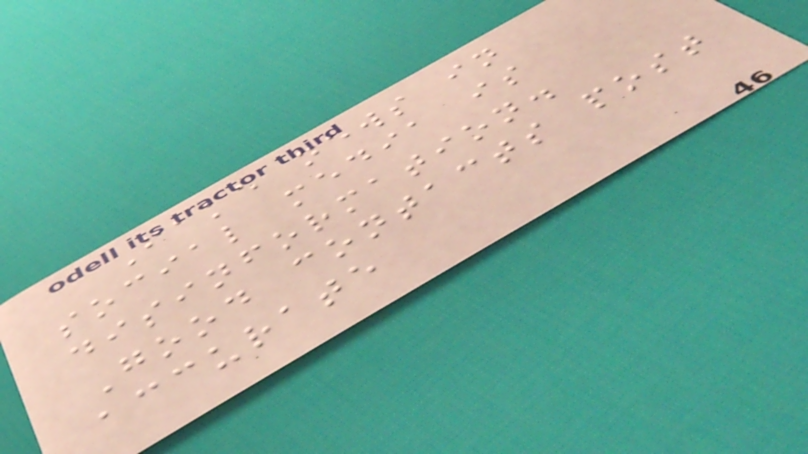Fake news in
social media is
disinformation.
Good contacts post
accurate
